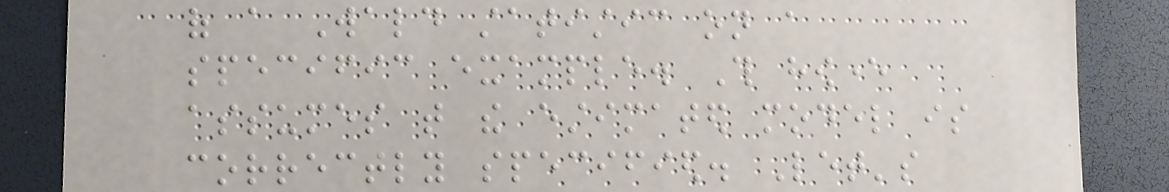of a Wald statistic on a
specific example. This however
assumes that the estimated model is
correctly specified. Let's
